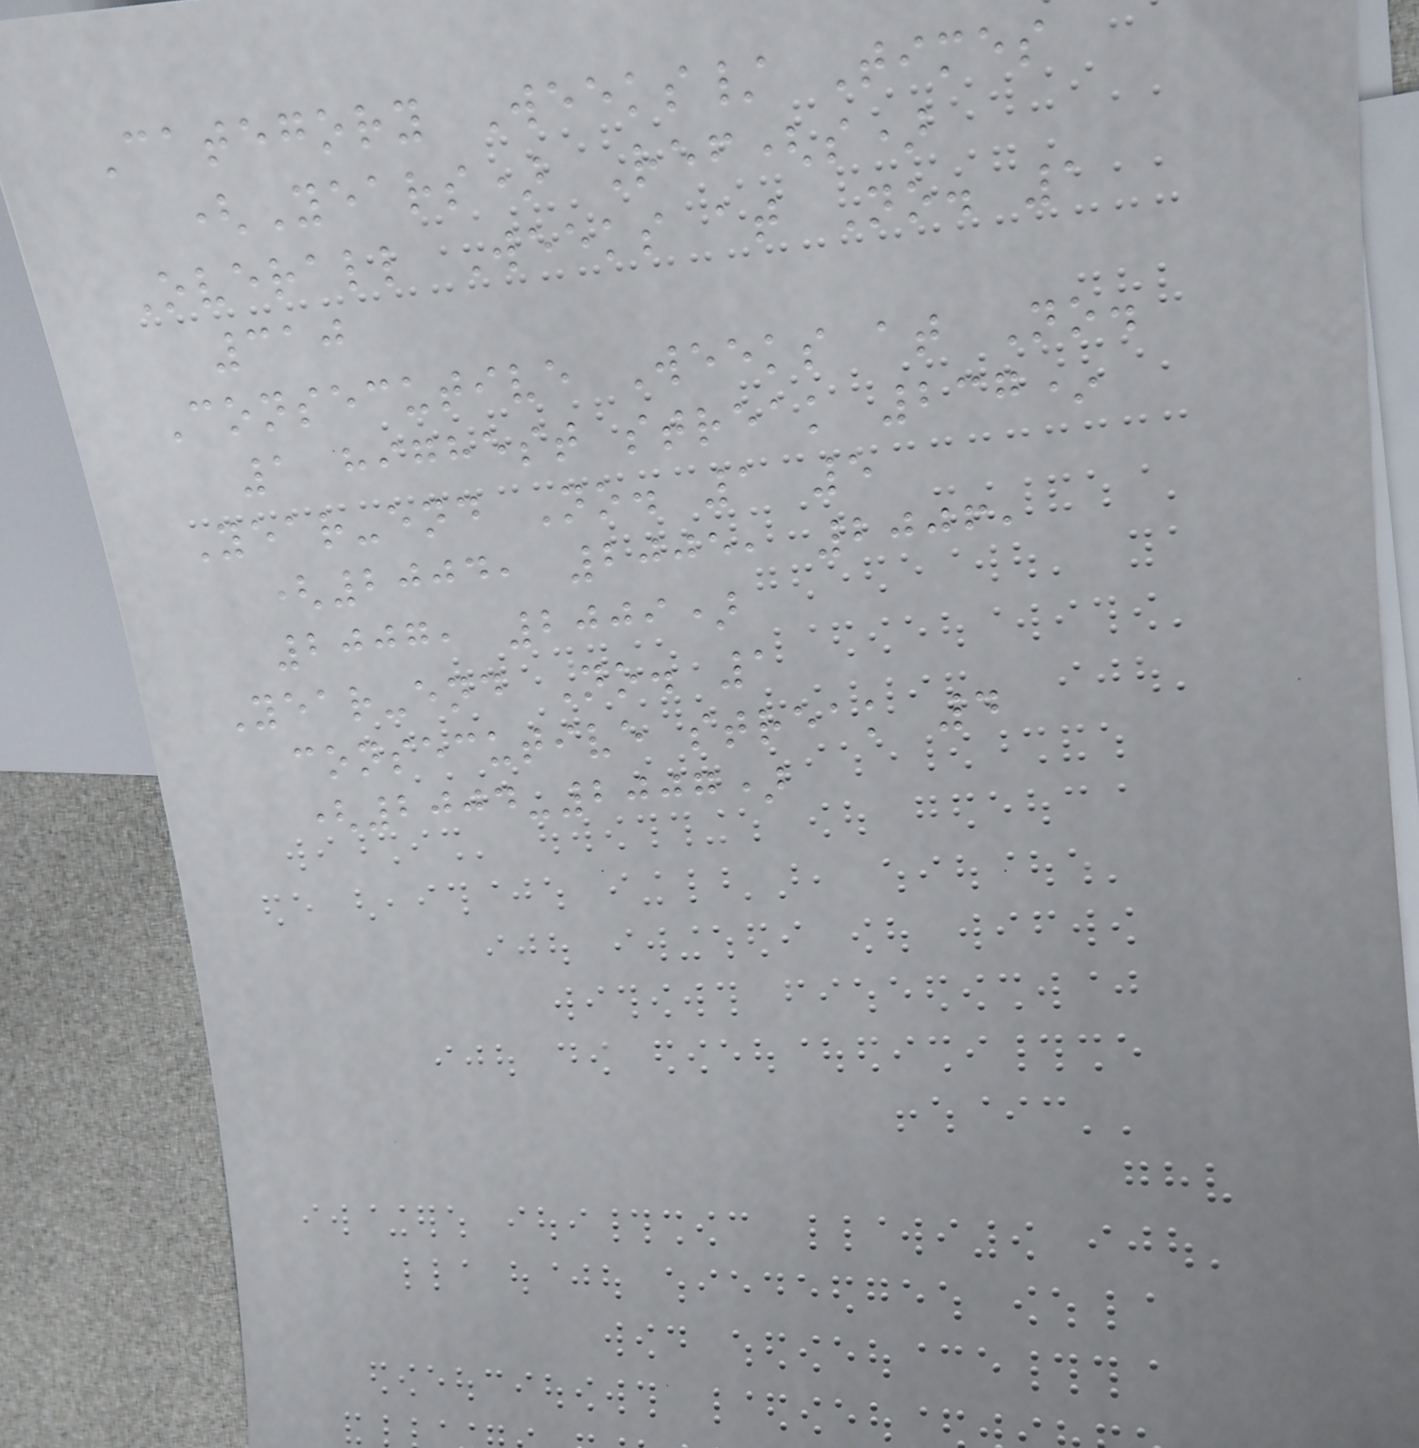Category Weeks/ Times
(Years) Ref(s)
Overall Weeks at No. 1
310
Consecutive Weeks at No.
1 highest streak 237*
Year-end No. 1 5
(2004, 2005, 2006,
2007, 2009)
Year-end No. 1
consecutive streak 4
(2004-2007)
